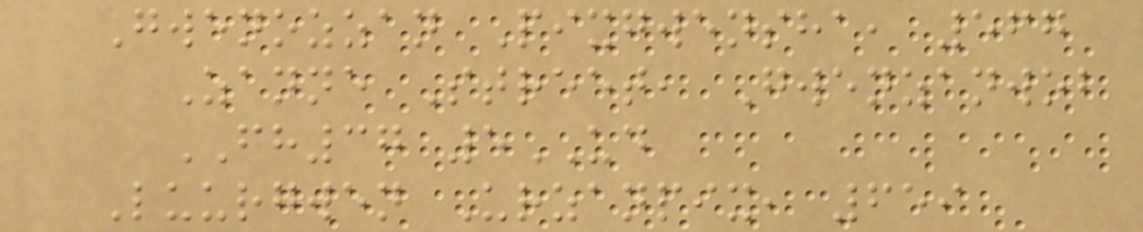Gwenozzan Pixgwensha, 567
Zanne Street, Gwenzanwob
FH37 5UD
Luurgwen Urzanpix, 659
